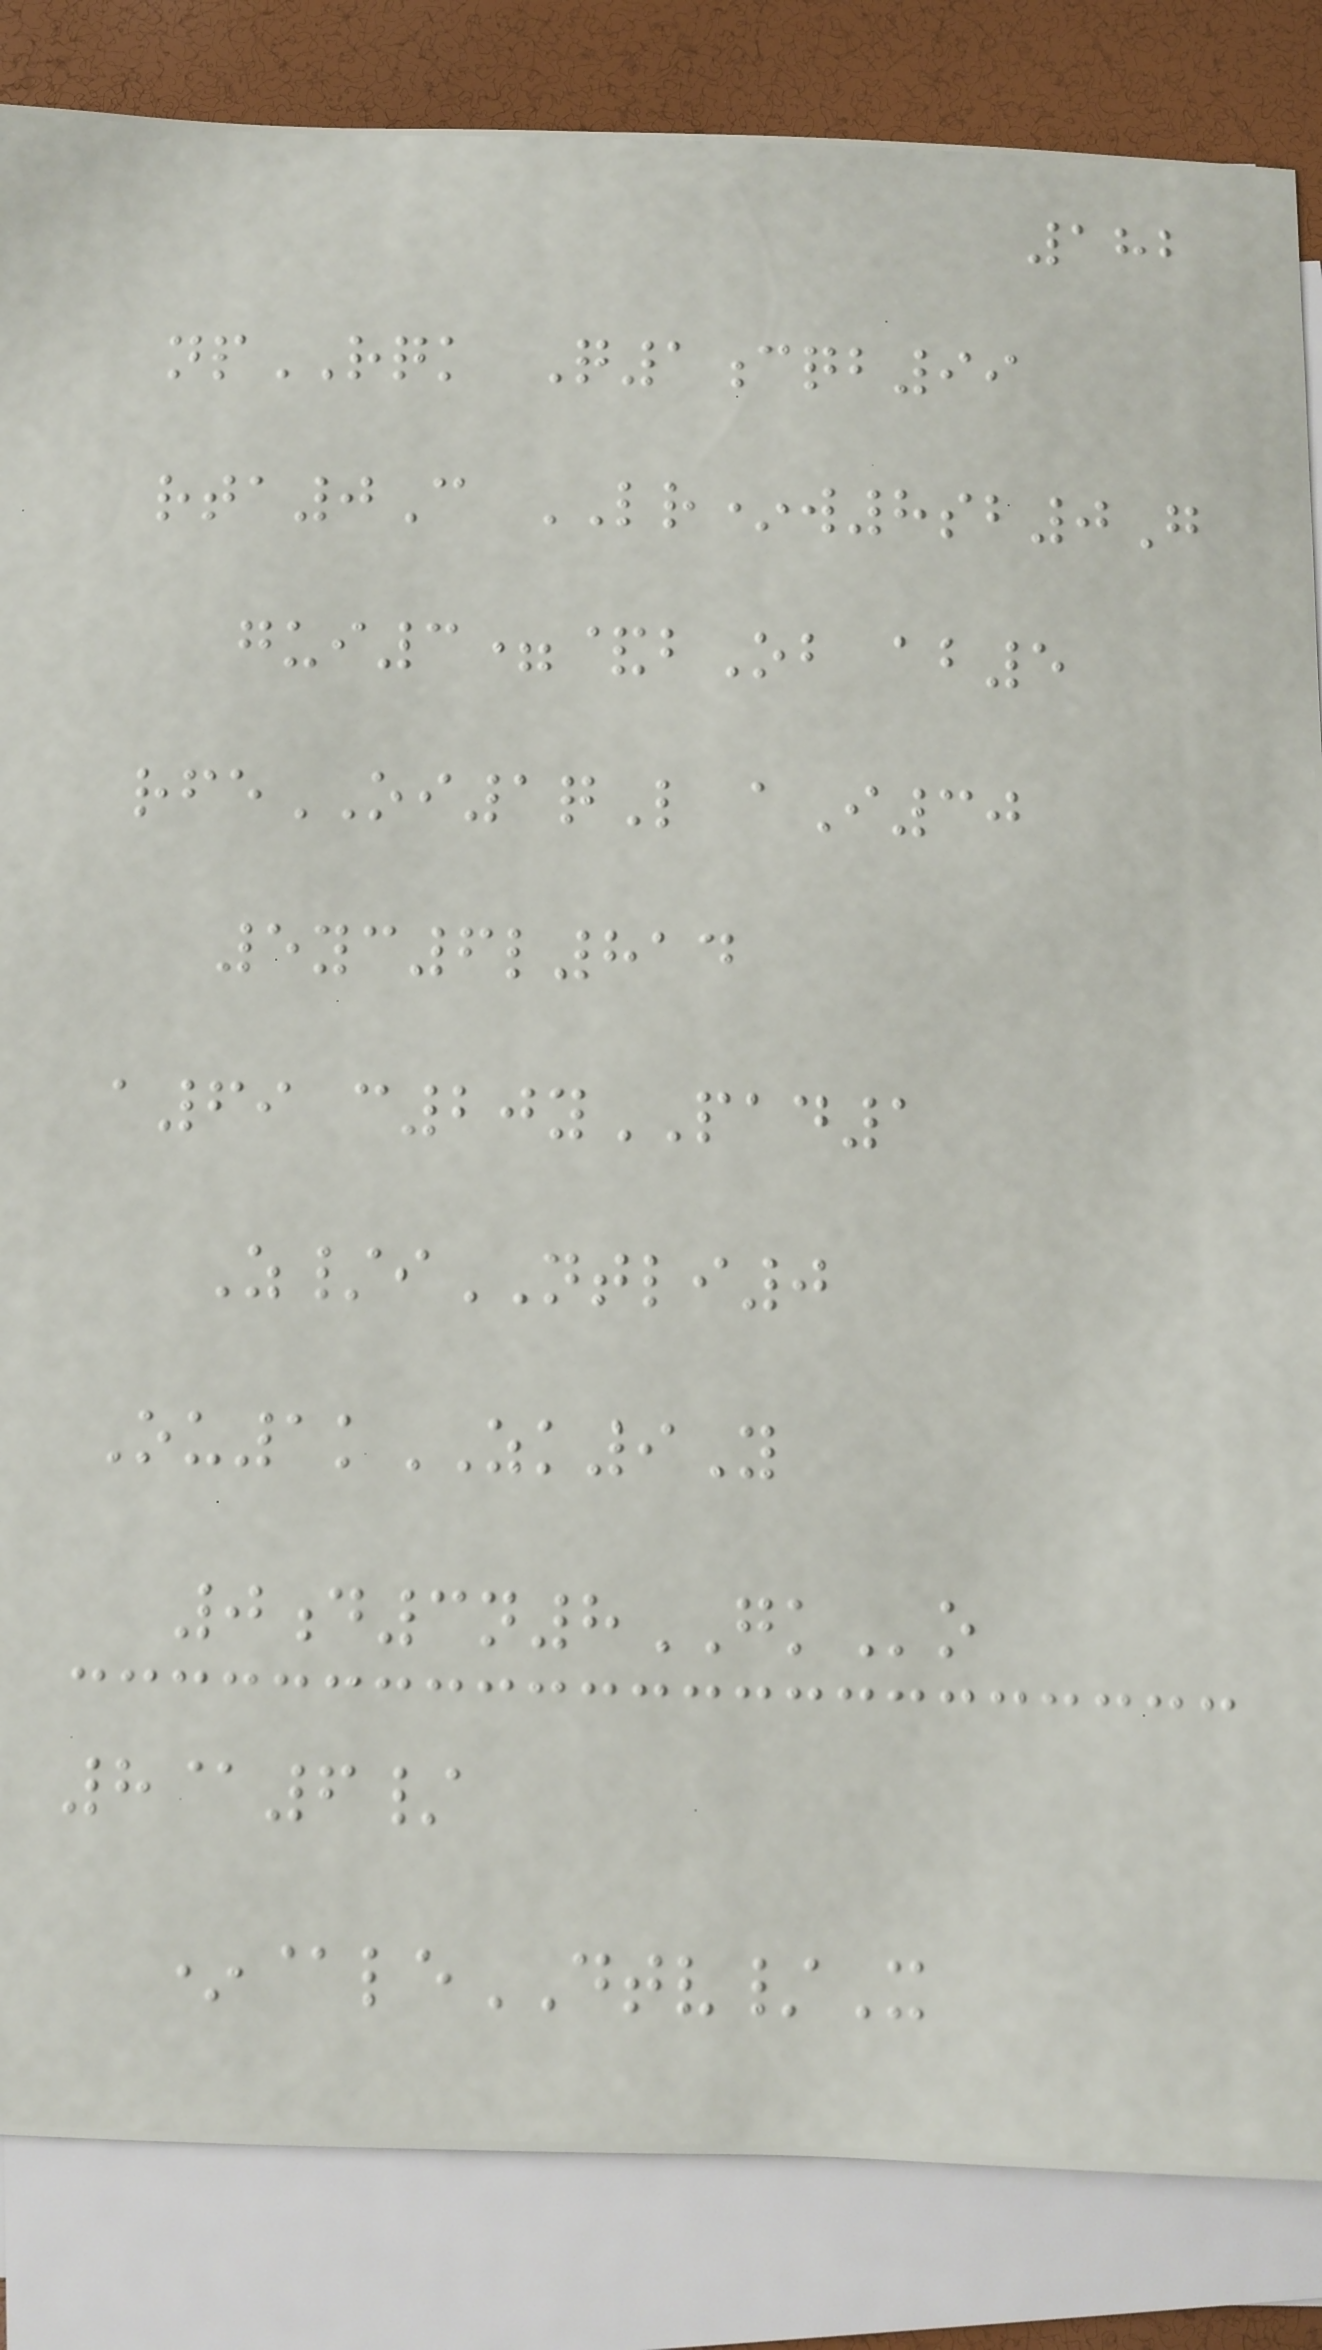182
npRQK Q1cqb99
rta0C LR*w8sb0G
gui3=&bOb ab5
rfeOI1qL aI30
5yc6l814
a69 c20yPAD1
Z/iNTLI0
Ou1kZK9Y
0d3n8GKo
8@6/
*@leDTV/X
